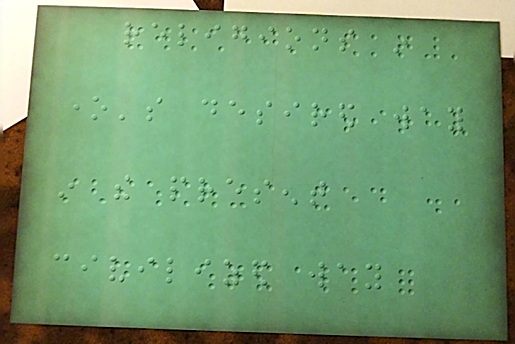religions in
one's desired way
in the present
civilized way
